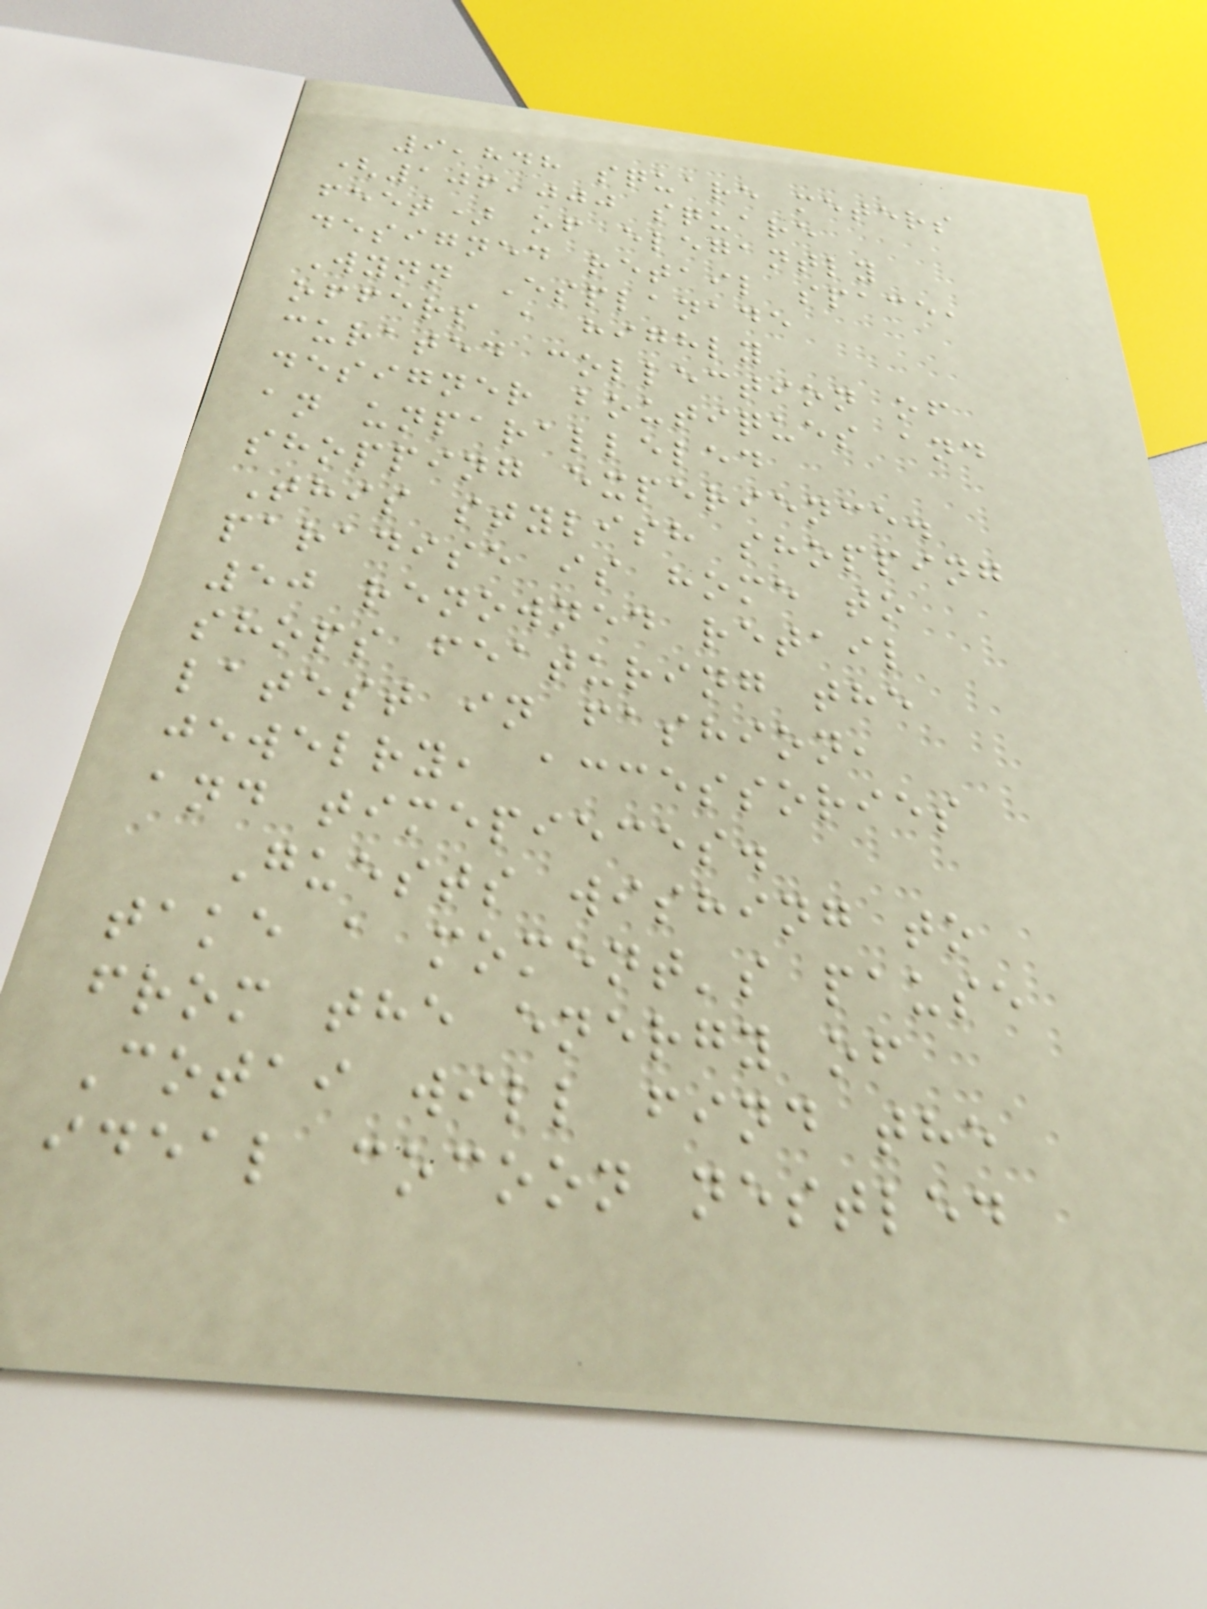9,848 square meters
(106,000 square
feet) of elegantly
designed retail space,
Wynn Esplanade
offers a highly
curated collection of
designer boutiques and
an unparalleled
shopping experience.
This stylish shopping
paradise is home to
50 renowned retail
shops featuring the
latest in fashion,
jewelry, accessories
and timepieces.
Guests wishing to
take a moment's pause
from the energy of
Cotai will find the
ideal cocoon nestled
